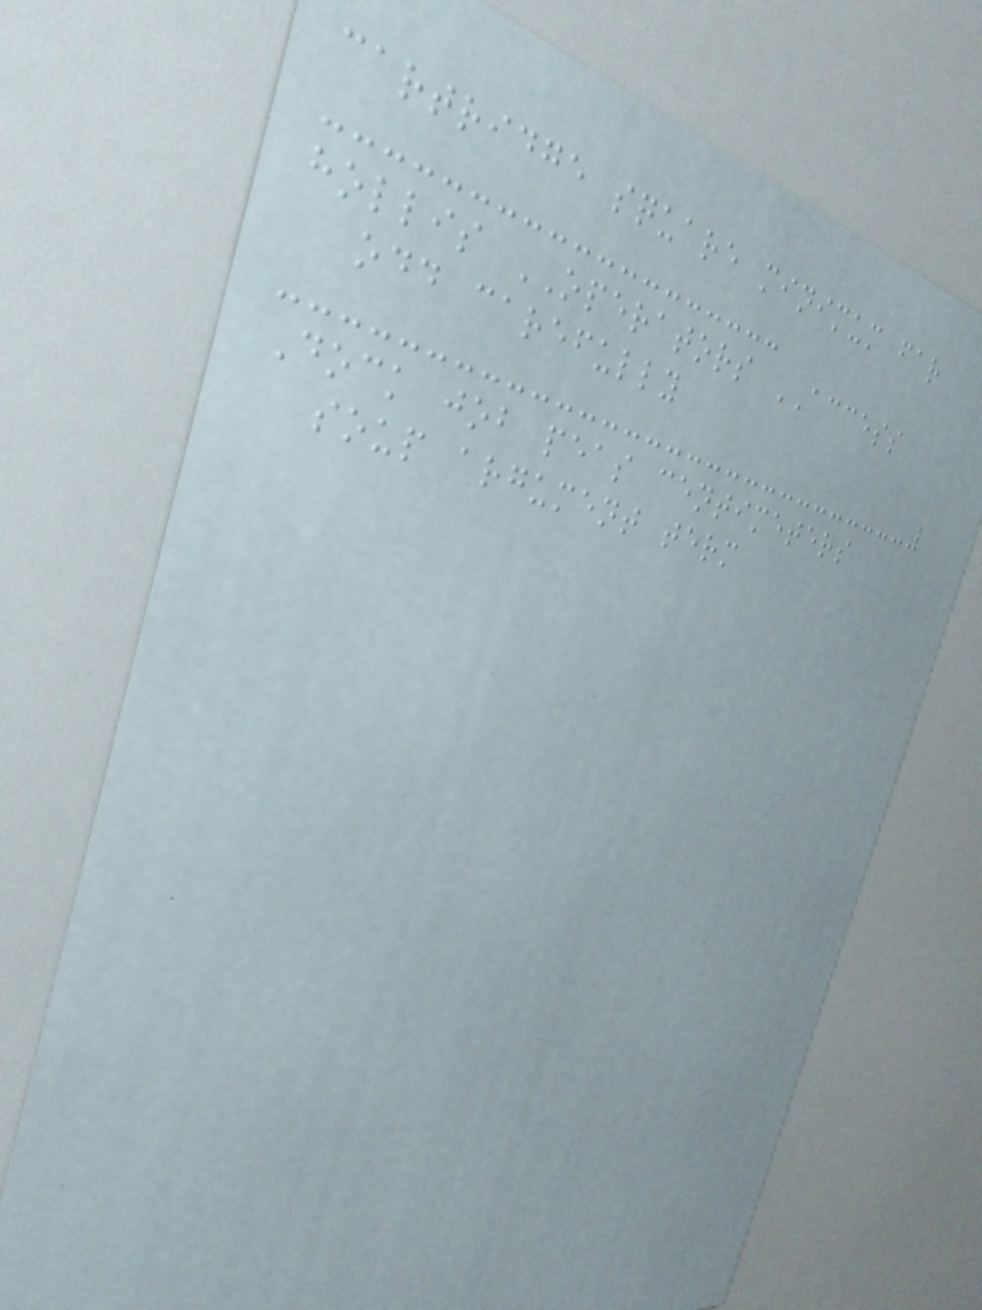cartridge square minimum far
hollis OPERATORS ACCESS
odd carefully
Dock job peas centimeters
soup argument term
